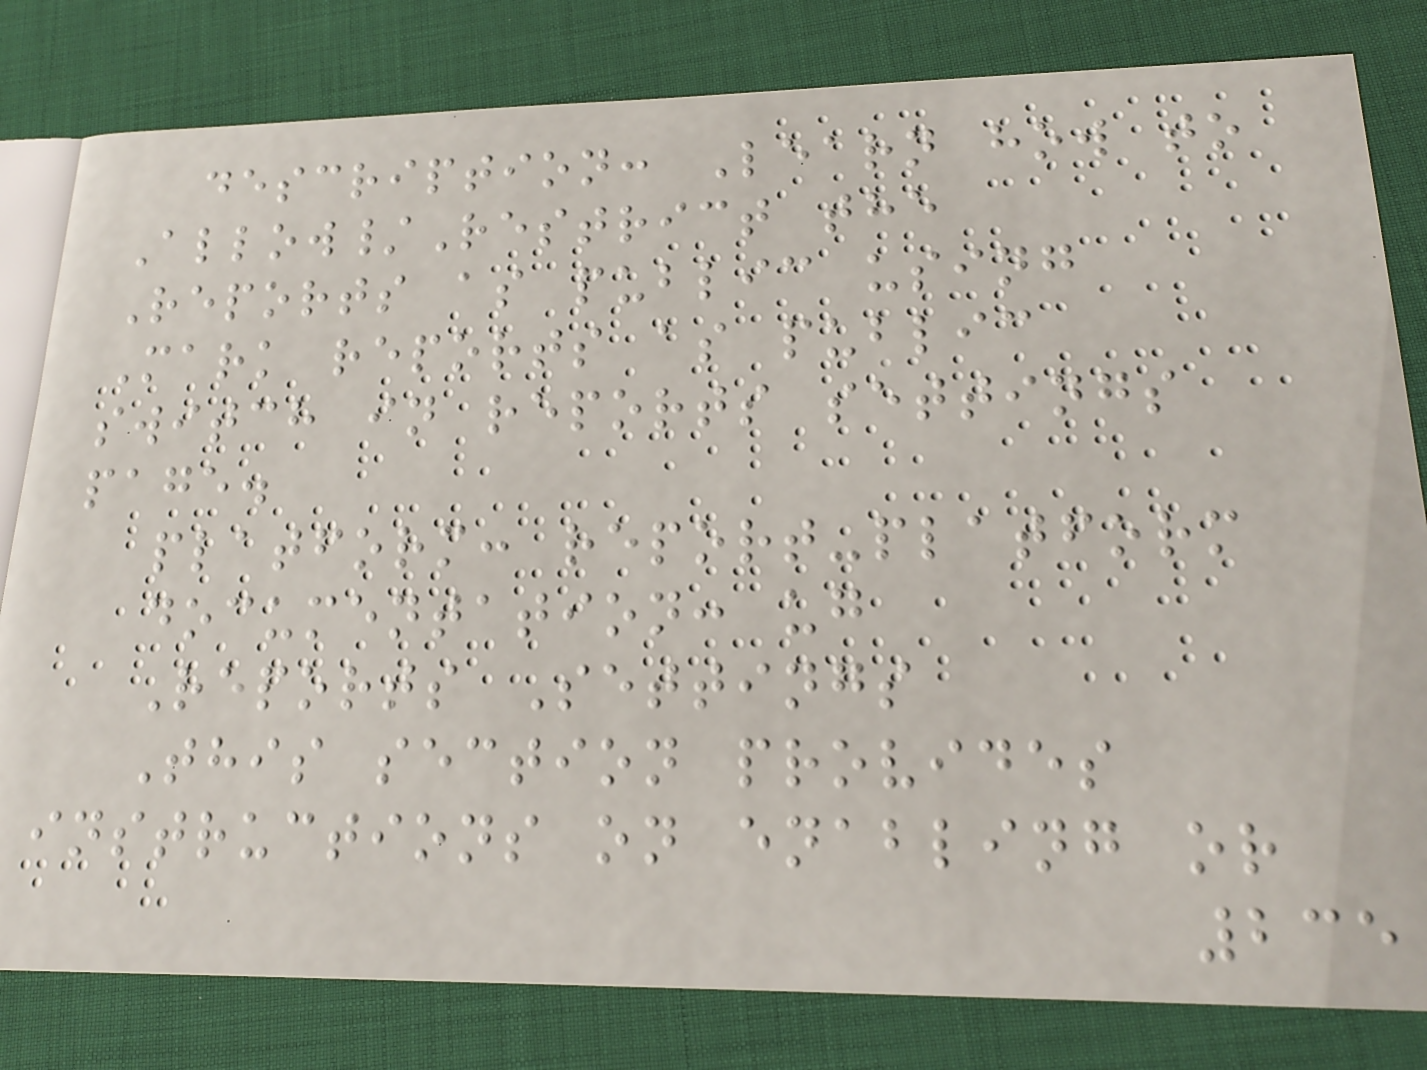description: Learn how to
Allow/Restrict the
Reports as public using
Mark reports as public
switch in reports settings
page.
platform: report-platform
documentation: ug
Reports Settings
This section provides
instructions on enabling or
235
